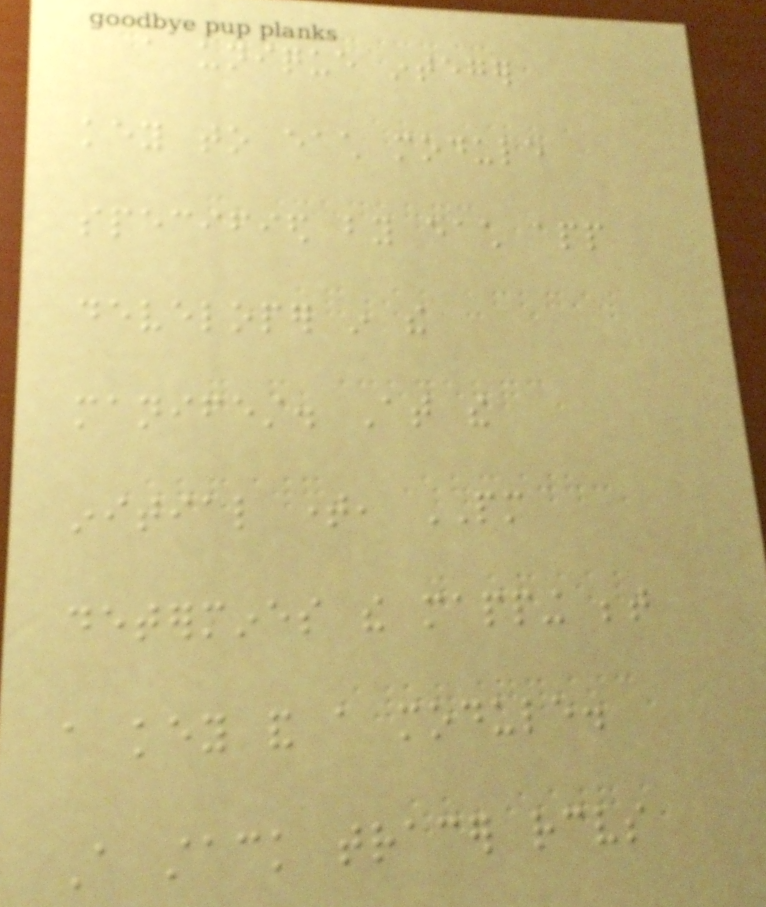a unique integer
key to each module
specified by each app
developer in the
manifest. At the
initial time, PM
determines the mapping between
a key and a module.
A stack tracer receives
